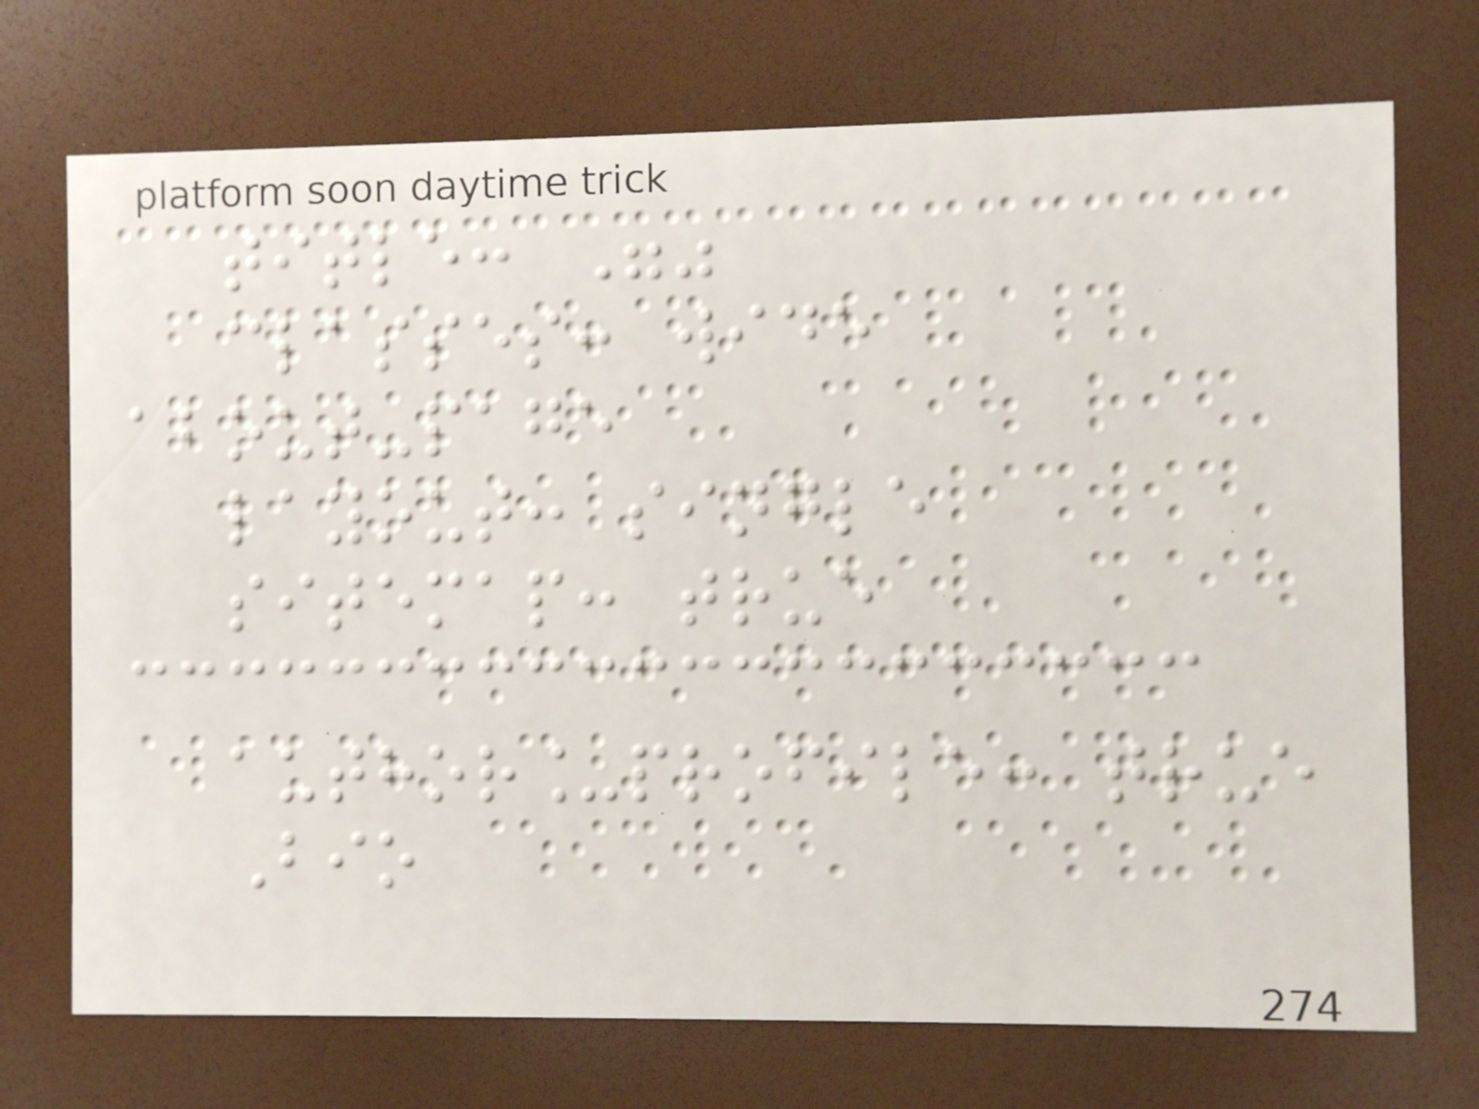title: ""
classes: wide
about-page
layout: single
sitemap: true
author_profile: true
Bio
